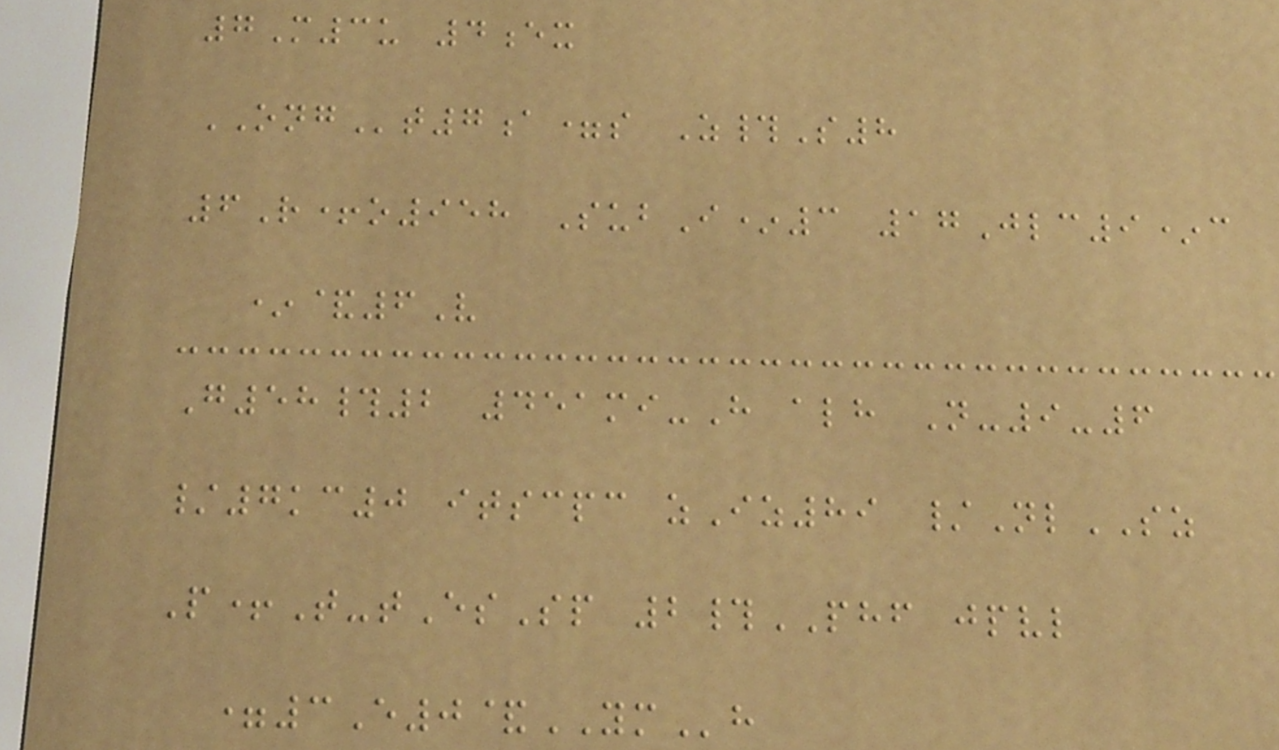7M3u 4ex
ONGt7a=s Z#S8
6R+o958 SubI*3 17Jlc9*c
*&6V
G58#2 451mi-H alh N-9-6
/7kc0 itscpc zIz89 /NlSZ
P+T-tEsSp 2#PHF jpvl
=3E0&YMh
